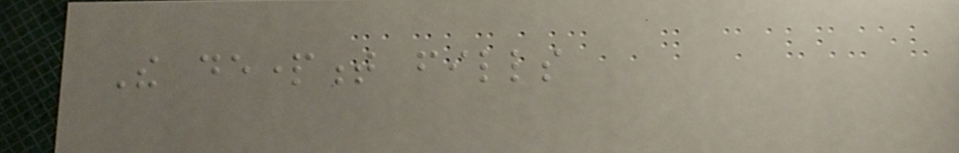The department fills
